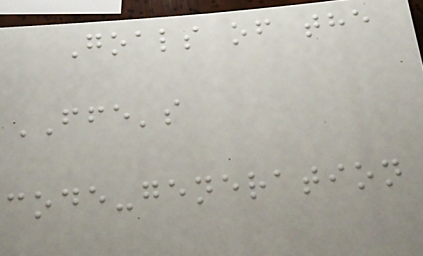Goals of the
FFE's
code-generation
